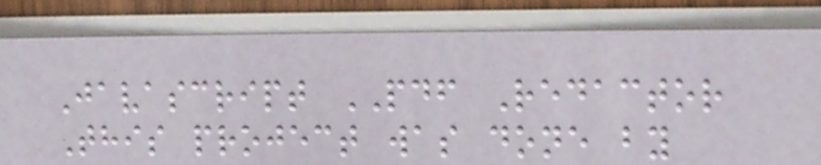Javascript PDF Redactor
This project was done by
